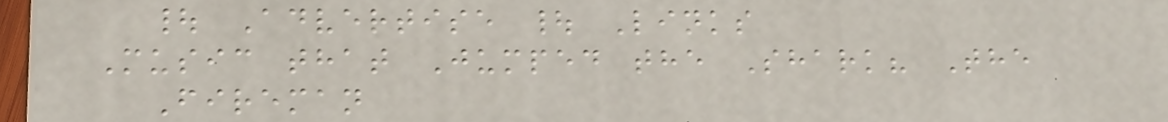| Advertise | Links
Music that Jumped the Shark? The
Fireman
